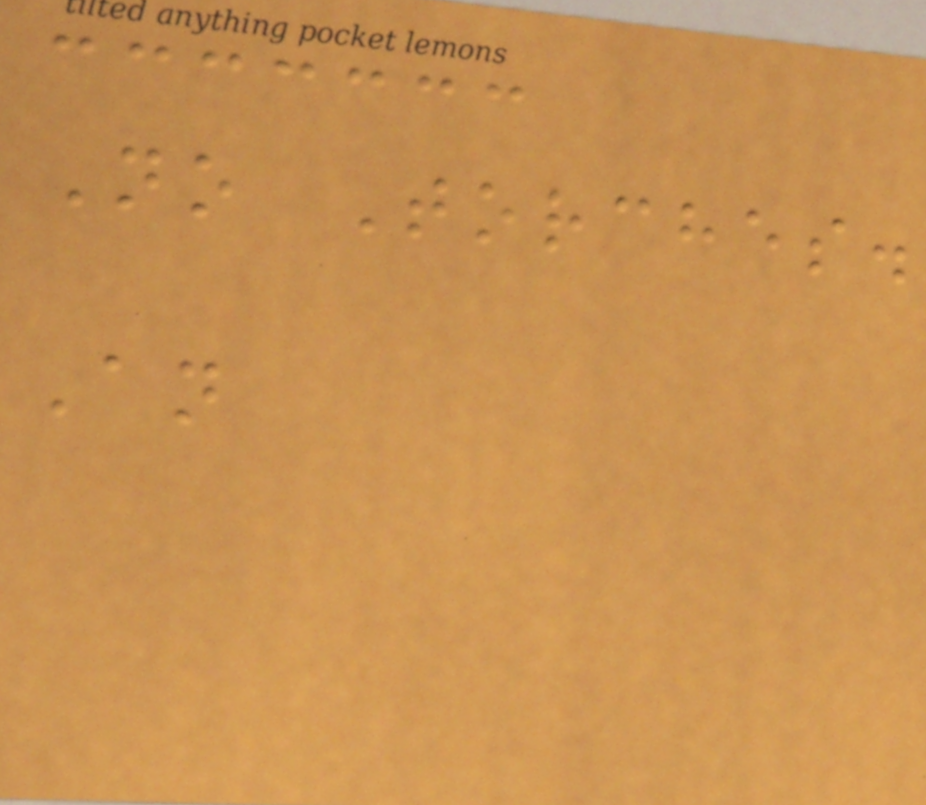No Torches.
An
